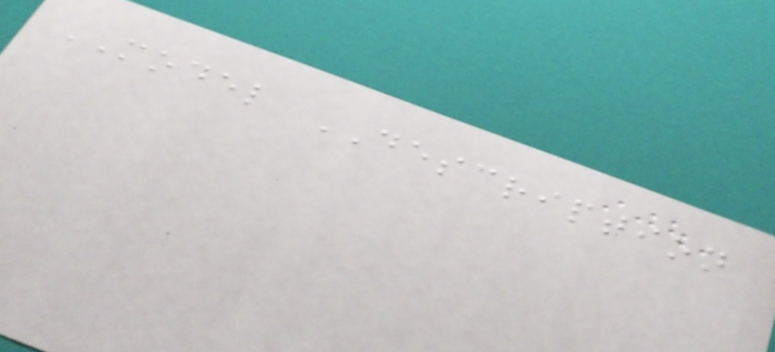MODEL DESCRIPTION
